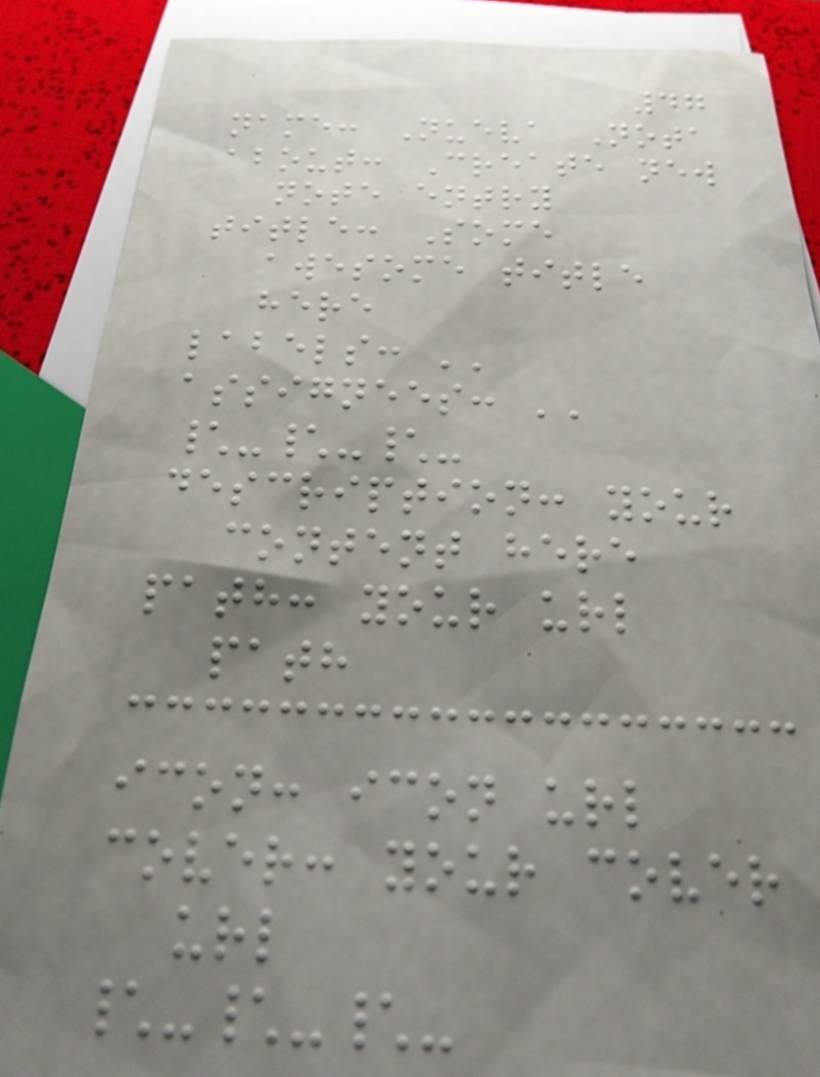47
name: Nueva Nota
about: Create new
note entry
title: Some
awesome title
here
labels: ''
assignees: ''
\-\-\-
description: your
content here
path: your url
path
icon: icon url
cover: your cover
url
\-\-\-
